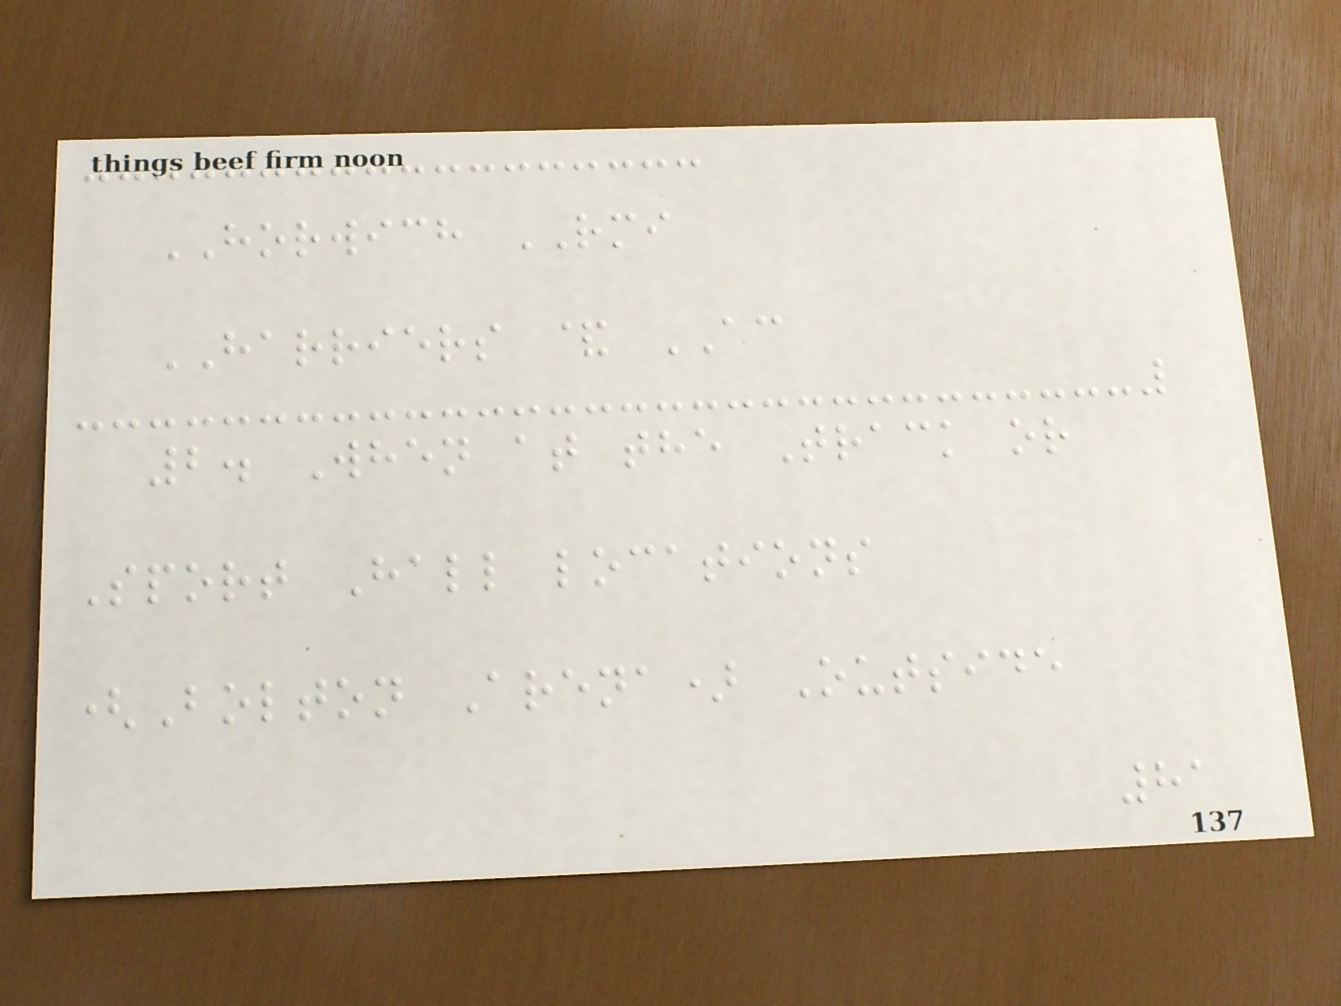HORWICH RMI
HARRIERS & AC
2. When at the Track or
Sport Hall locations
(Bolton Arena) Outside
81
